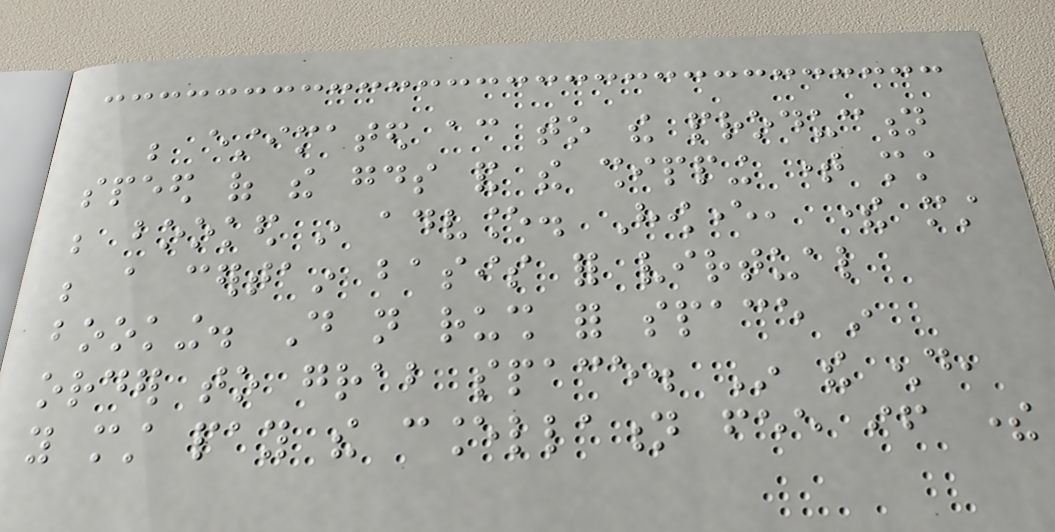be estimated according to the production
speed of the goods and the shipping time must
be booked in advance. However, there must
be a certain basis for virtual
booking. Do not rush for space in
order to grab space. In the end,
you must pay the cancellation fee if there
